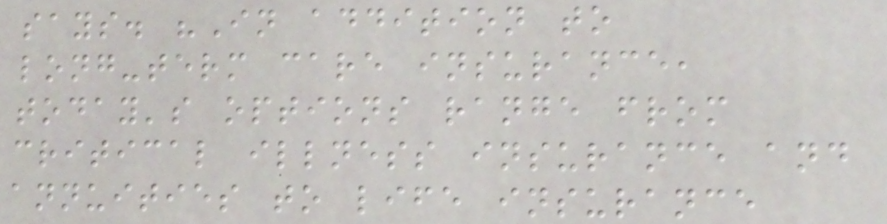says. "In addition to
long-term care insurance,
today's options range from
critical illness insurance and
annuities to life insurance
